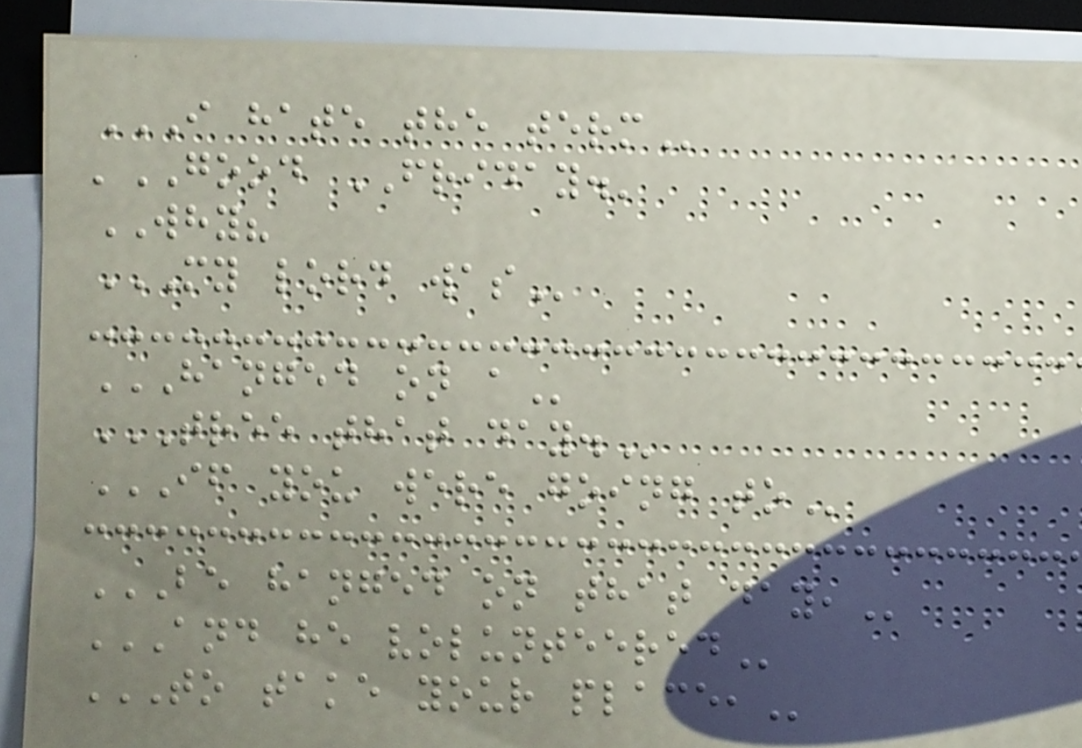I HATE THE TERM
'GOOD FRIDAY.'
WHY?
MY LORD WAS
HANGED ON A
TREE THAT DAY.
IF YOU WERE GOING TO
BE HANGED ON THAT DAY,
AND HE VOLUNTEERED
TO TAKE YOUR PLACE,
